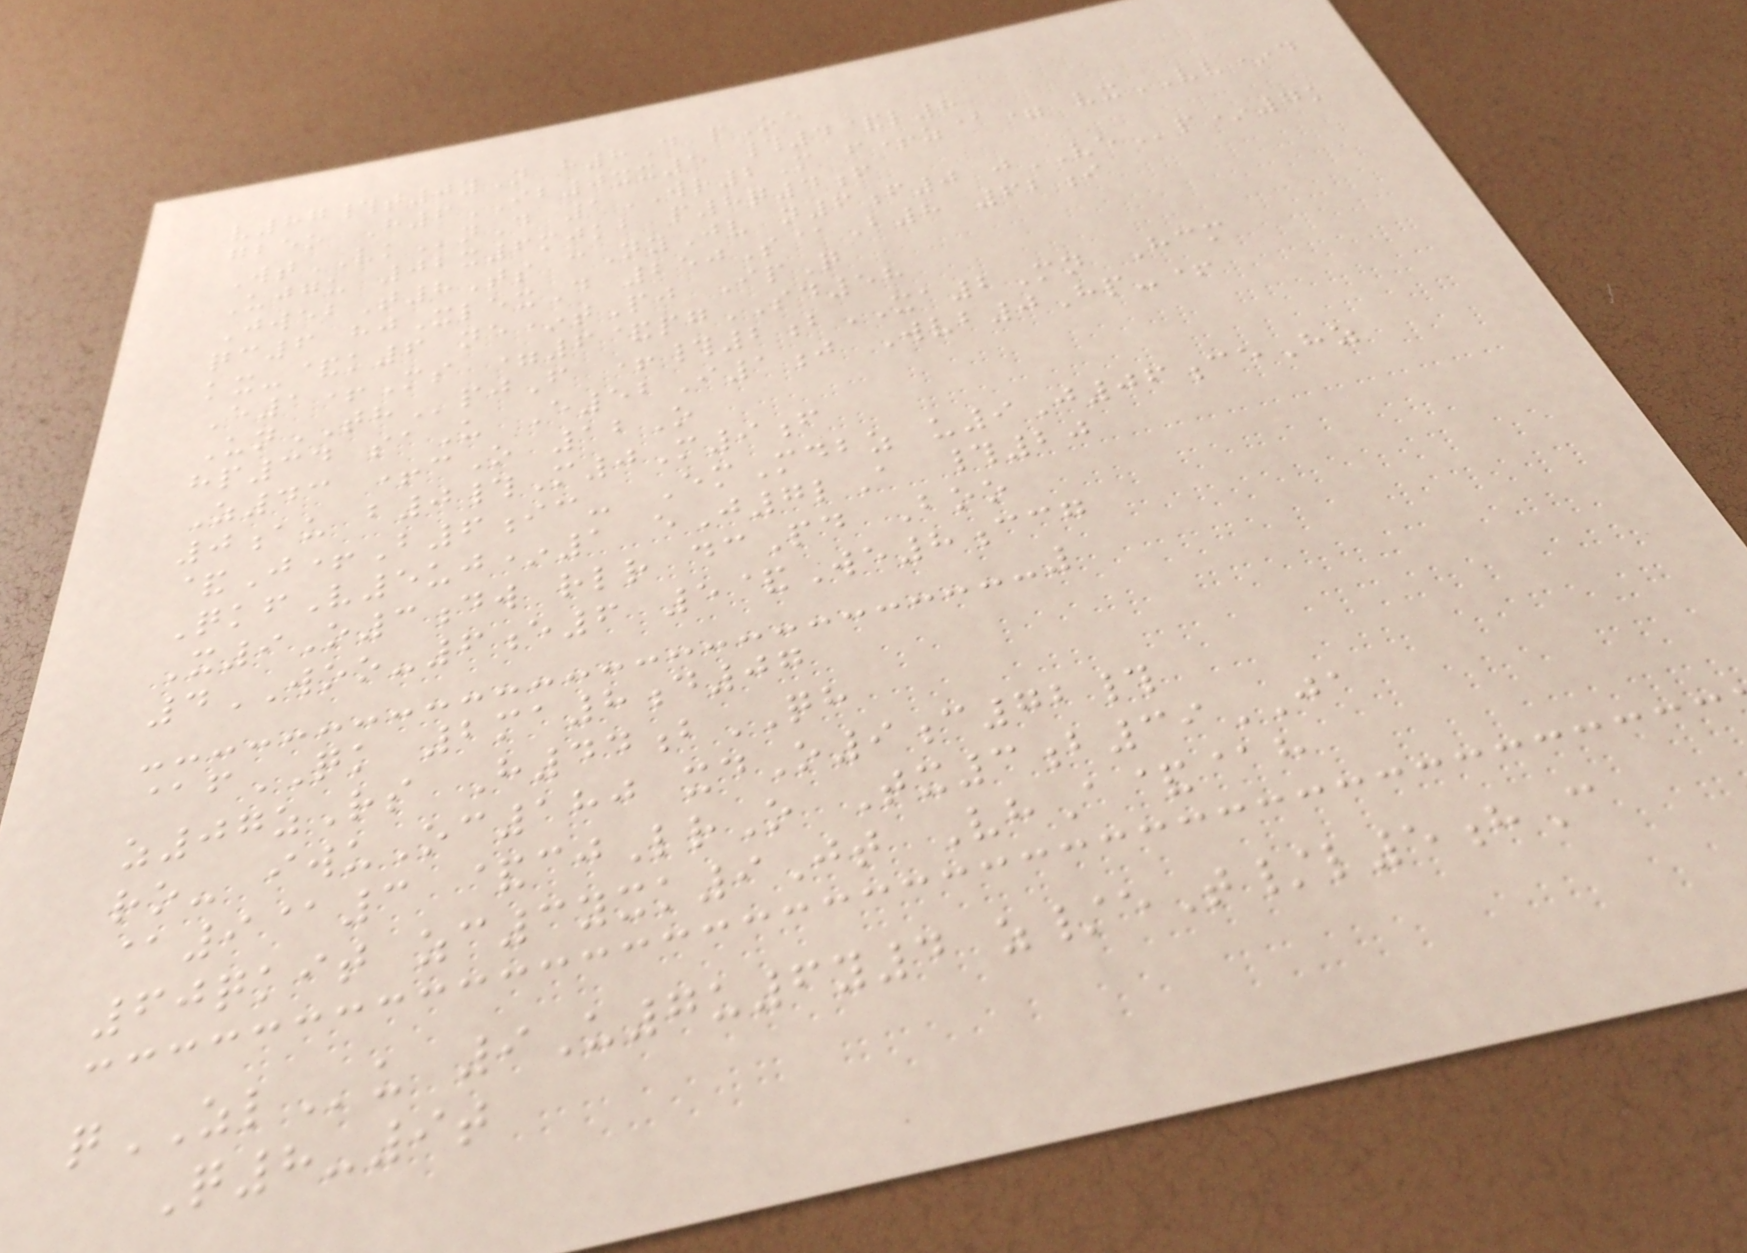v87#t0yN h8D pOe
gbeo H6IB0xx5 #4&l8
WtVKnD 1WR2M f+z@= vxVV*d
Ujgu 02x6mjkb p8q4f
JwebT8Ts cNyJv n6f0 jVEp*7k
qc6 hjXlexD 250S@B8 62i
kx-&k6 ne*tPj IpQ
E1+Ms =6&pgSD58
UnTHpjF +#2bXA2Mn Hcm
hp34 saU E52I1j Wvb0Hp-+
Z43 +cO 12O
0au b0#M0M9f
&J+B6ic- EmMdbz u9J06ceHz
QkfV5uj*1 eJ7lA #20
X9O3dw rlr dcPd Boo
4WOO-6e6 5&We8ccg
@fQK 2ma8d07
z07zRs H44bQH
ro- iwuOc180 xdO9c72#
@9@3 &cjLrO Tx3b39JA
60qkit zc3yxk9Jt VhA&@h
qZLu 9U7u6y4 z/eT/l5hC
Q8-9t
